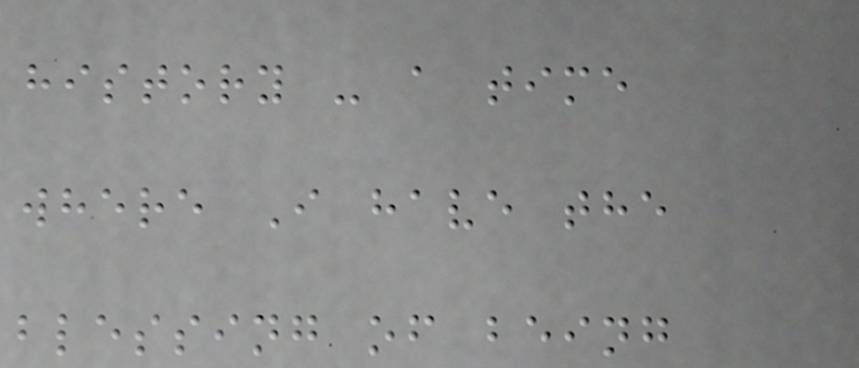history - a time
where I have the
blessing of being
